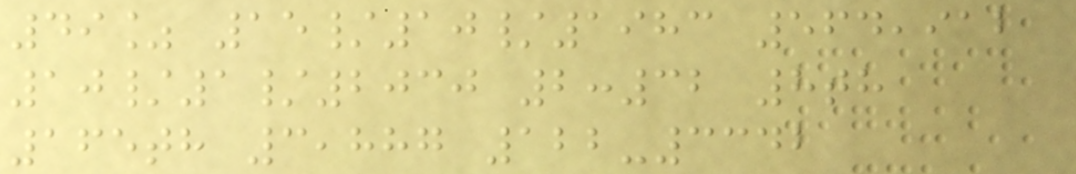49% 15/10/1983 564,912
10/1/2030 2:32 8th
165th 3,887 122-3342
